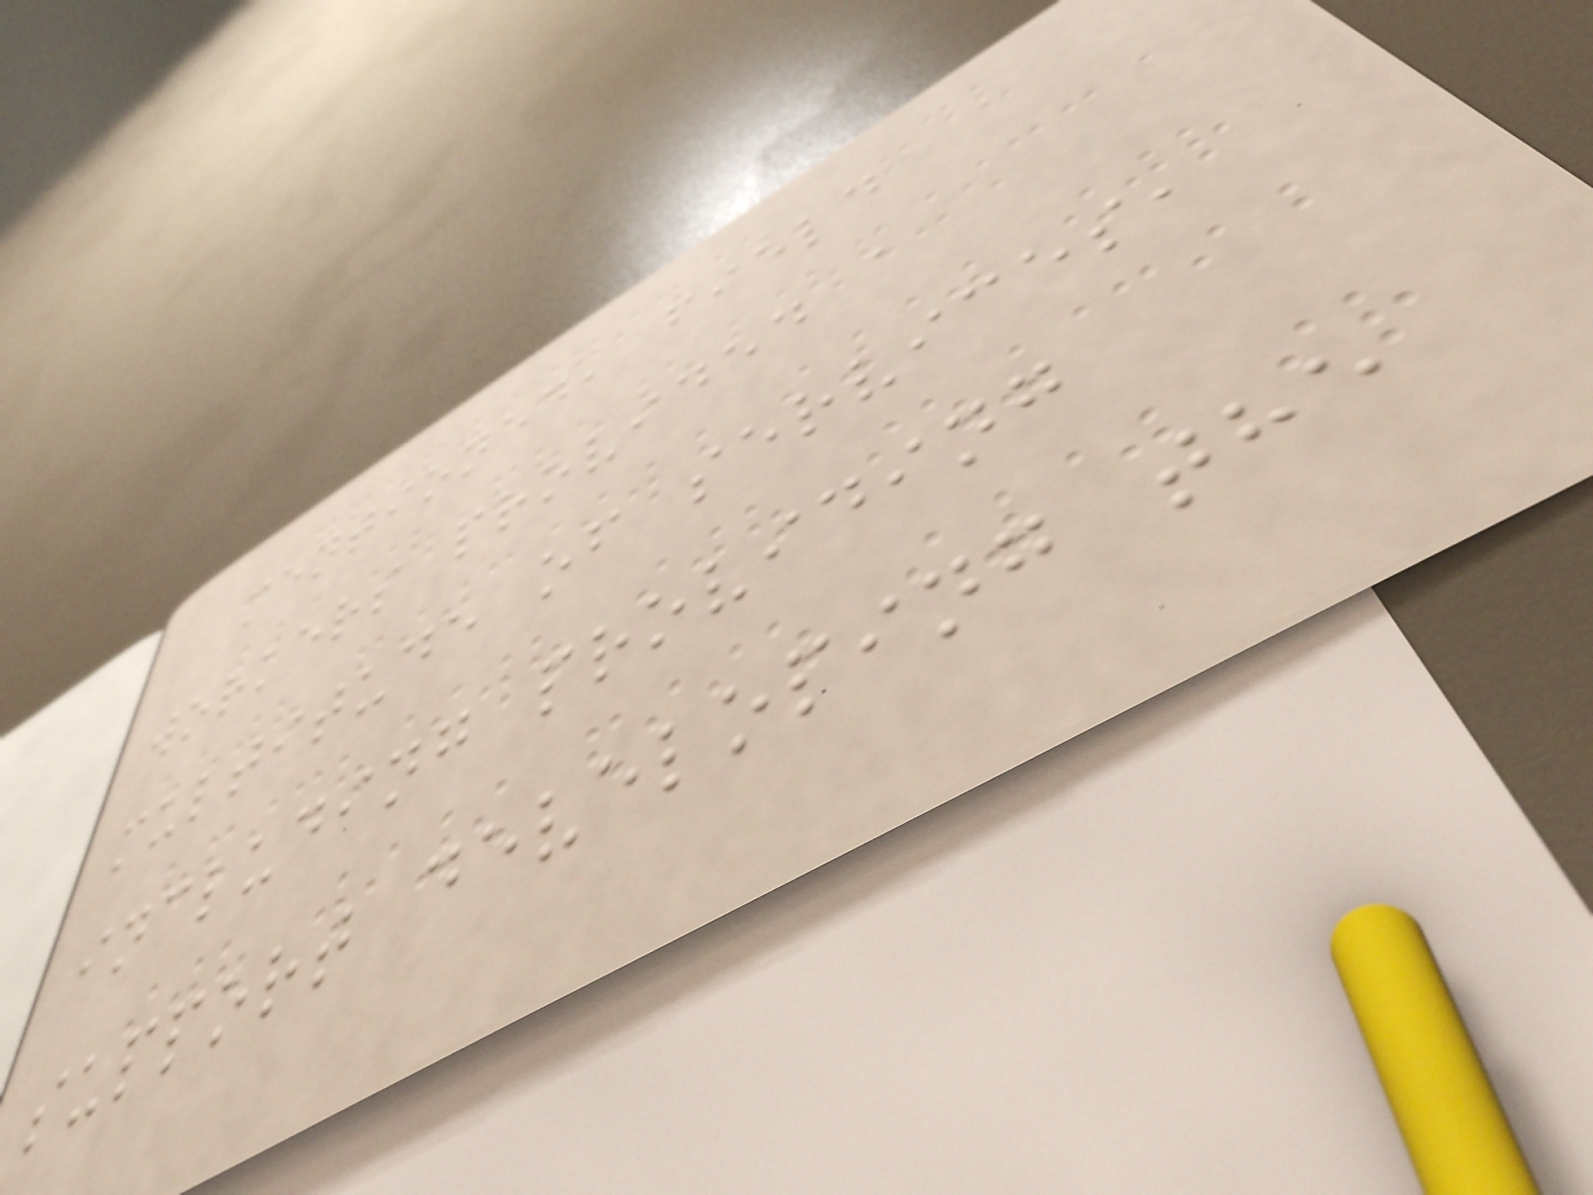mentioned, field
workers provided a
multitude of services,
including providing
support developing the
